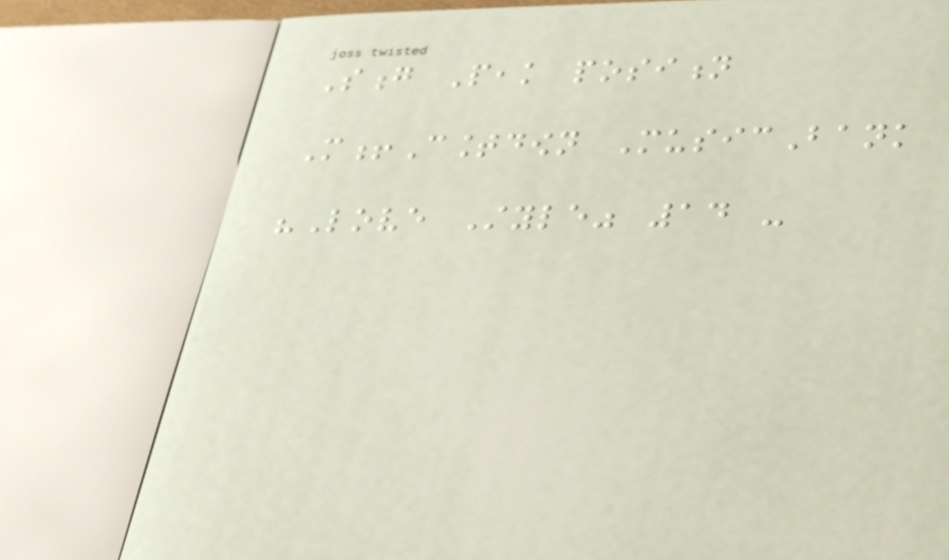Song Peak position
M!Countdown MusicBank
"Love Style" 14 -
